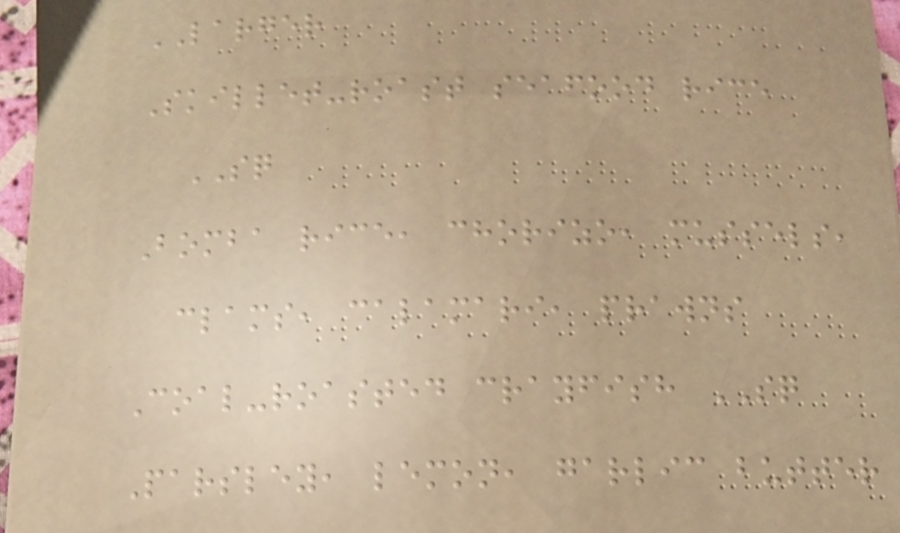LARGER
Skillet-roast seafood rice
SQ
Bomba rice, chorizo, mussels,
clams, calamari, prawns
Coal-roasted crayfish SQ
Parsley, lemon, garlic butter
